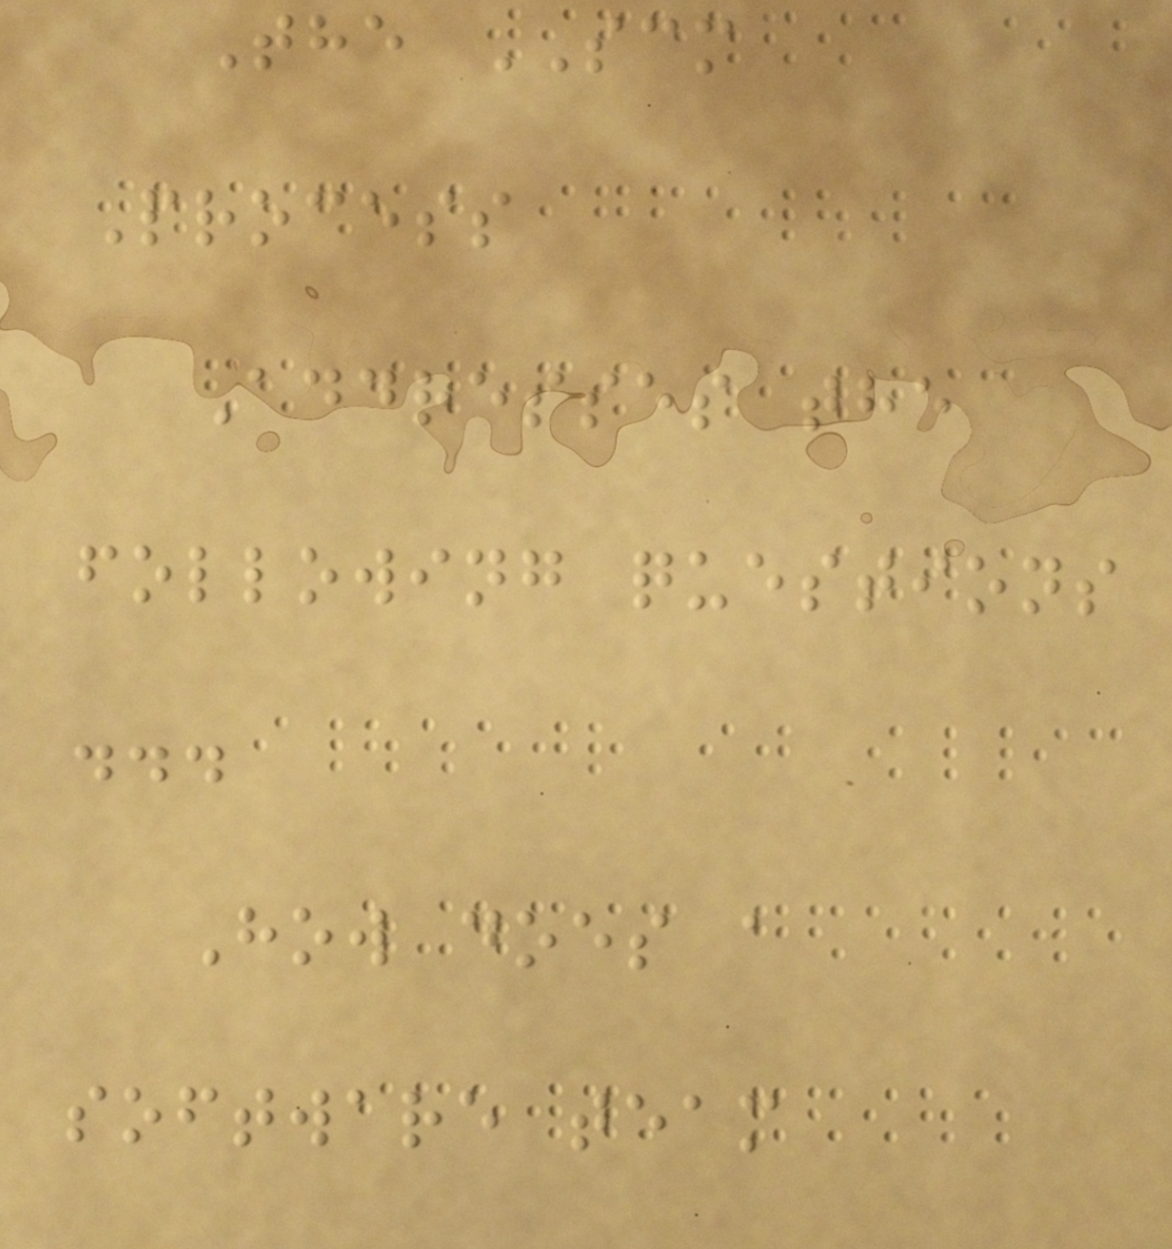The SCM
Process
Addresses the
following questions
...
How does a
software team
